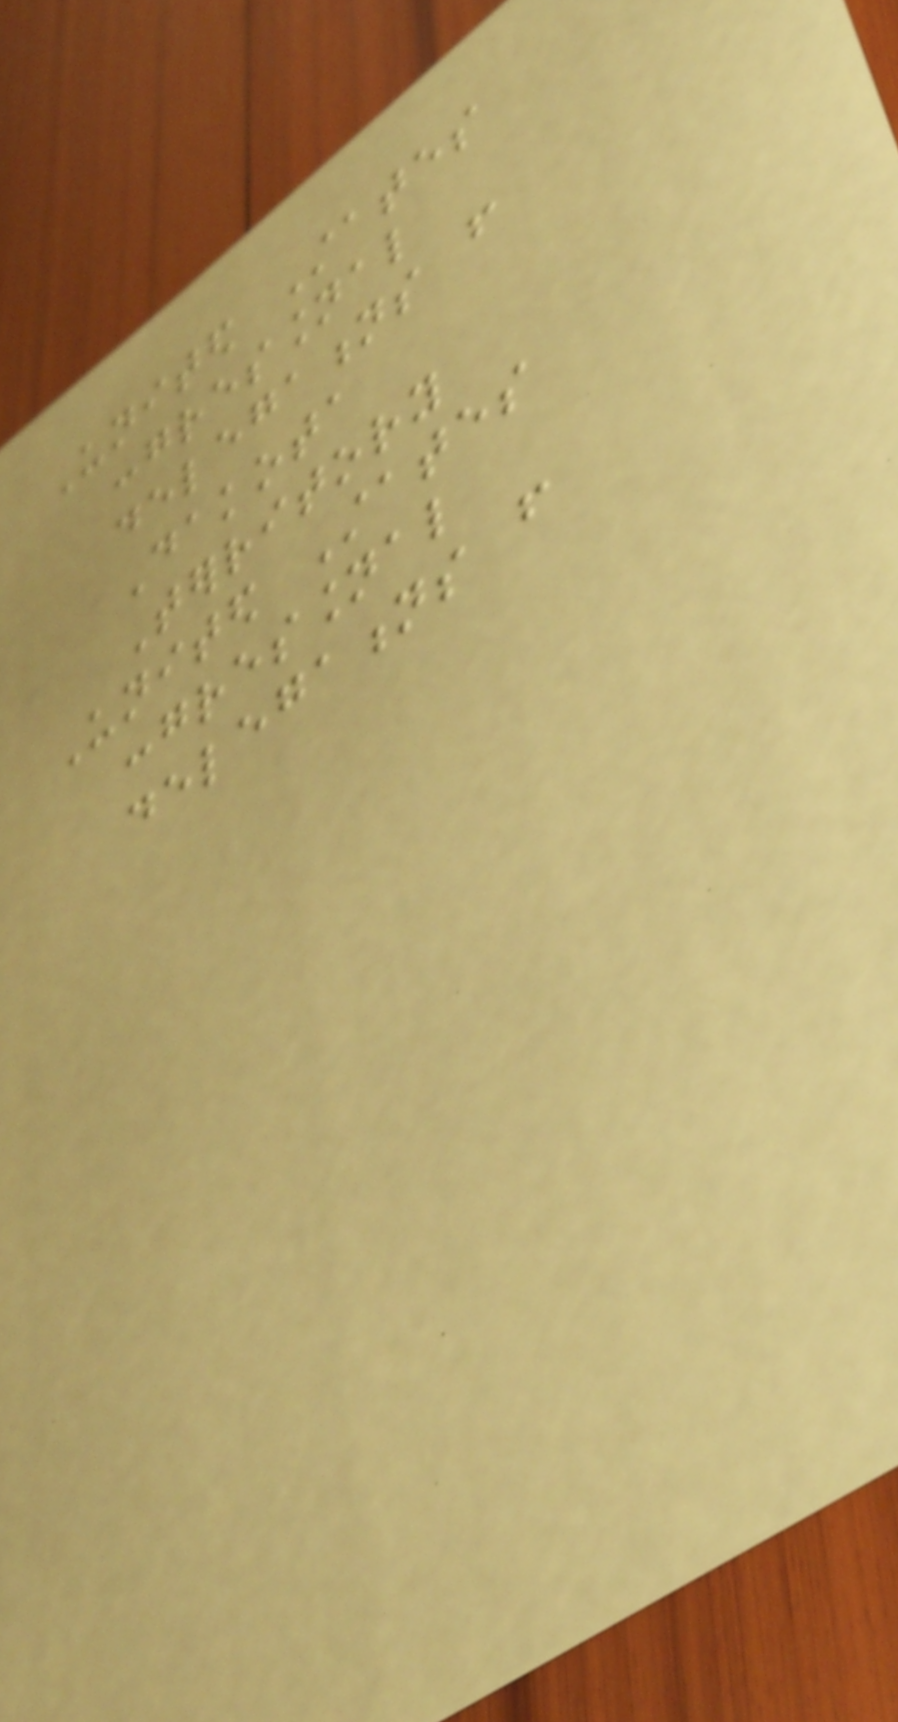United States
congressional
delegations from
Dakota
Territory
United States
congressional
delegations from
